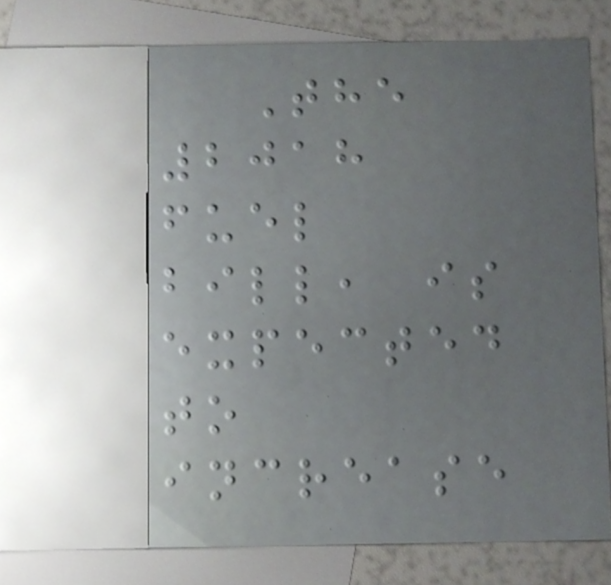The
2018
fuel
bill, is
expected
to
increase
